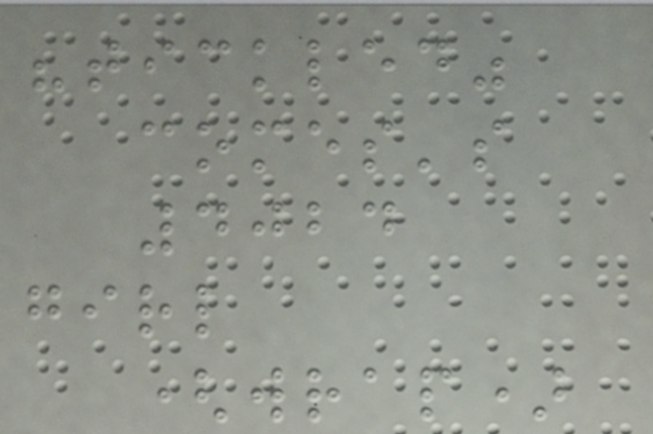"tickled"
comes's
4024
girl
(wrap)
